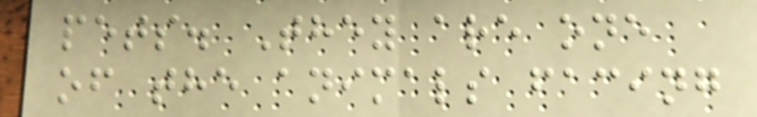pets. They are one
of the animals facing
